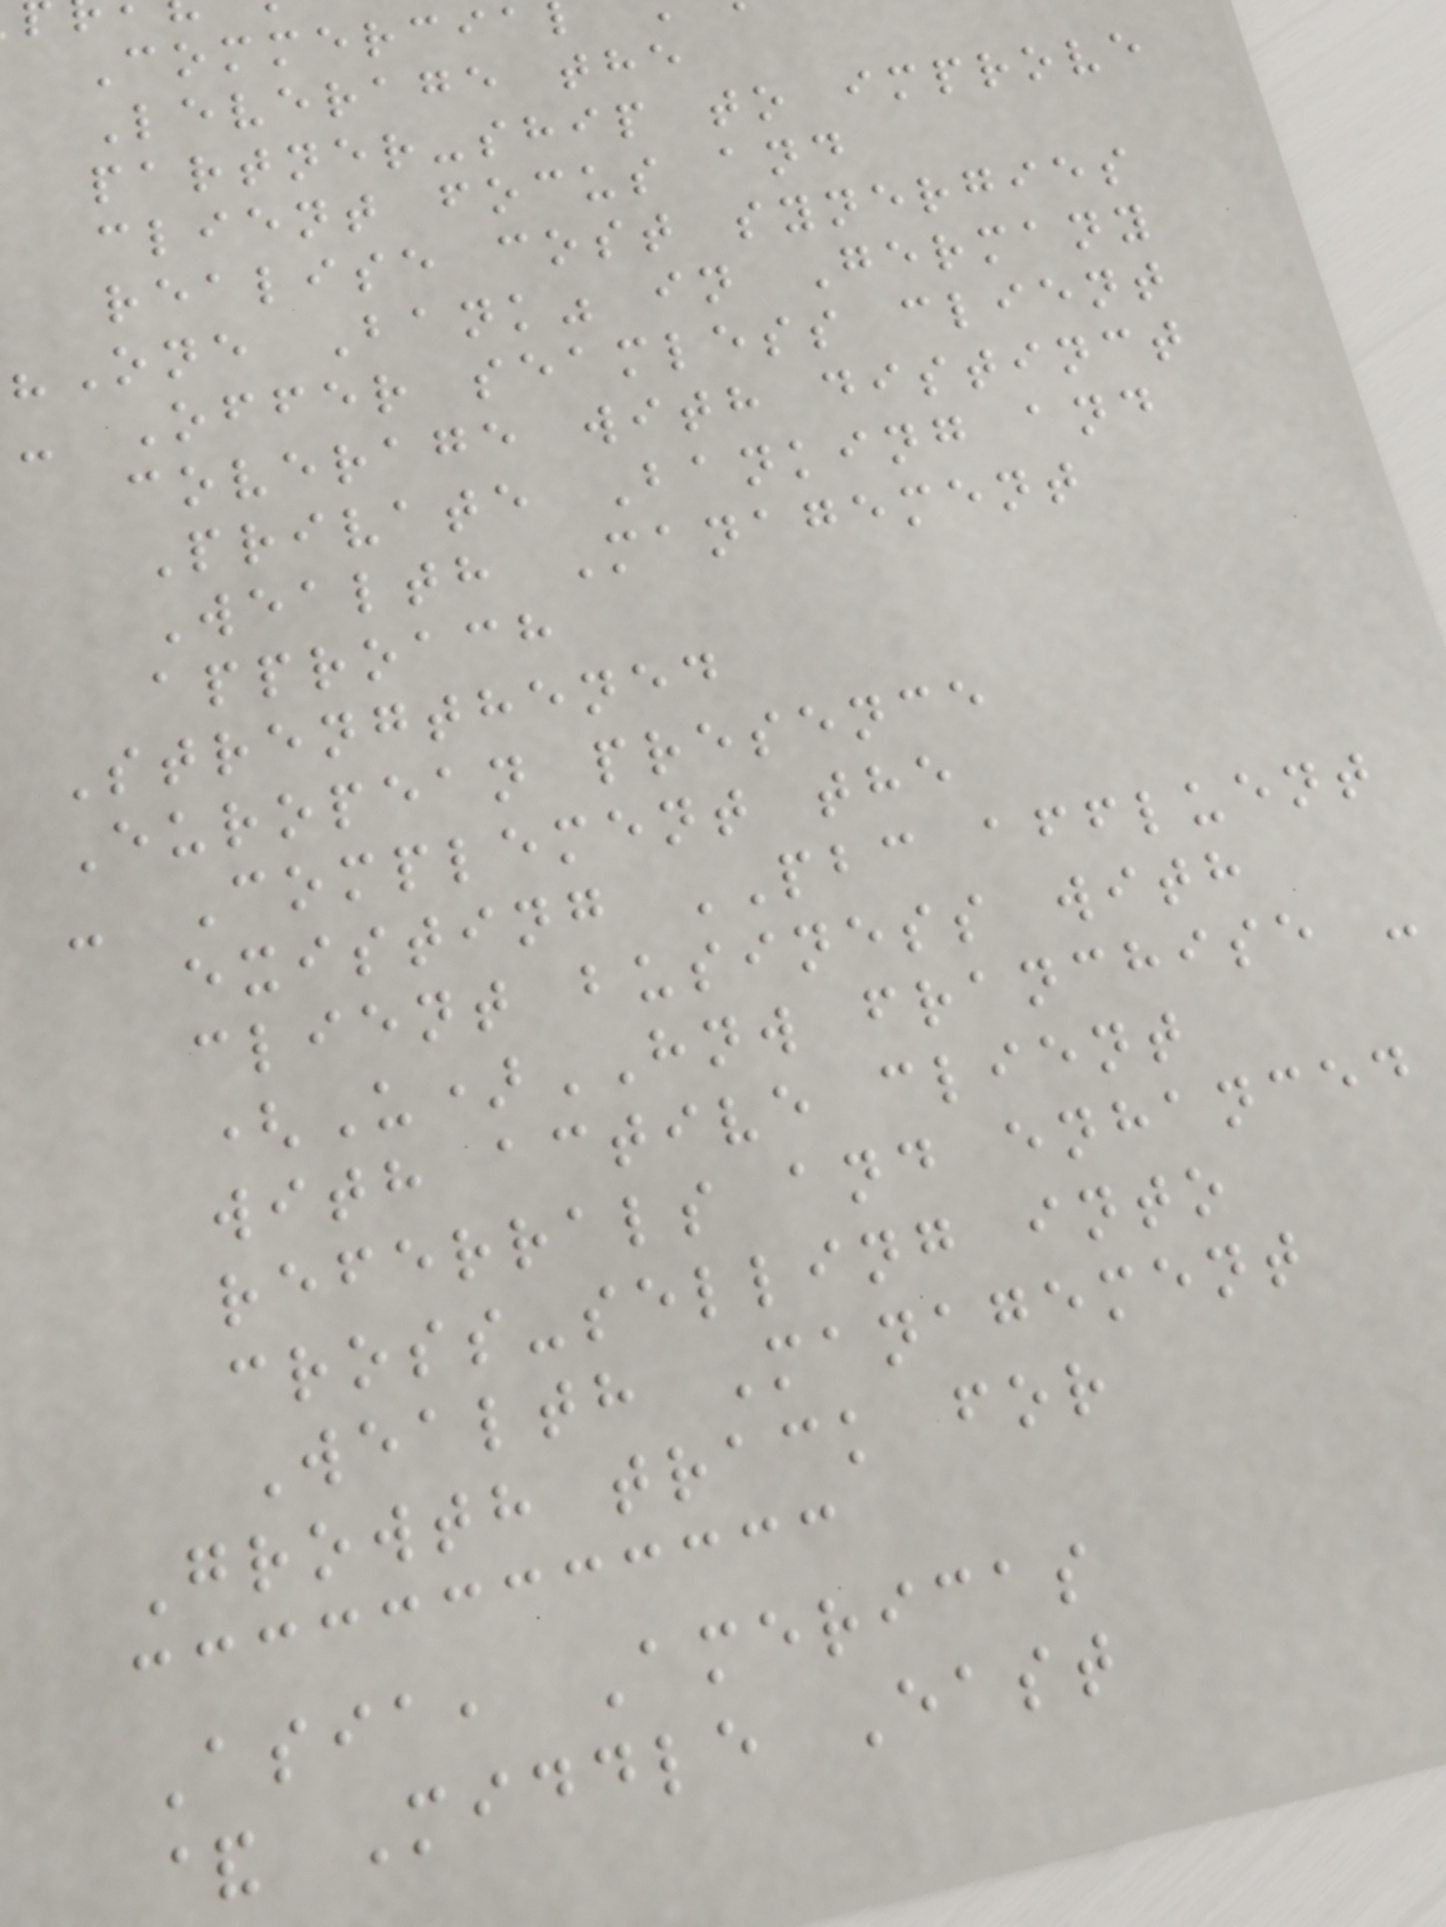Commercia
Leverage the
partner-ship to improve
client focus and
realise cost synergies
"One Bank" in Germany
- Offer seamless client
coverage with distinct
Private Banking and
Wealth Management
approach
Strengthened
European presence
- Complement the
existing PBC affluent
client business with
(U)HNW franchise -
with active client
referrals and enhanced
cross-selling into
Wealth Management
Growth track for
Asia, Americas
& Middle East
